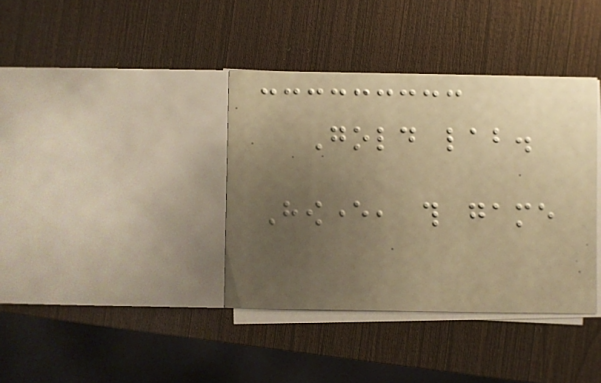Gold lab.
However, this game
